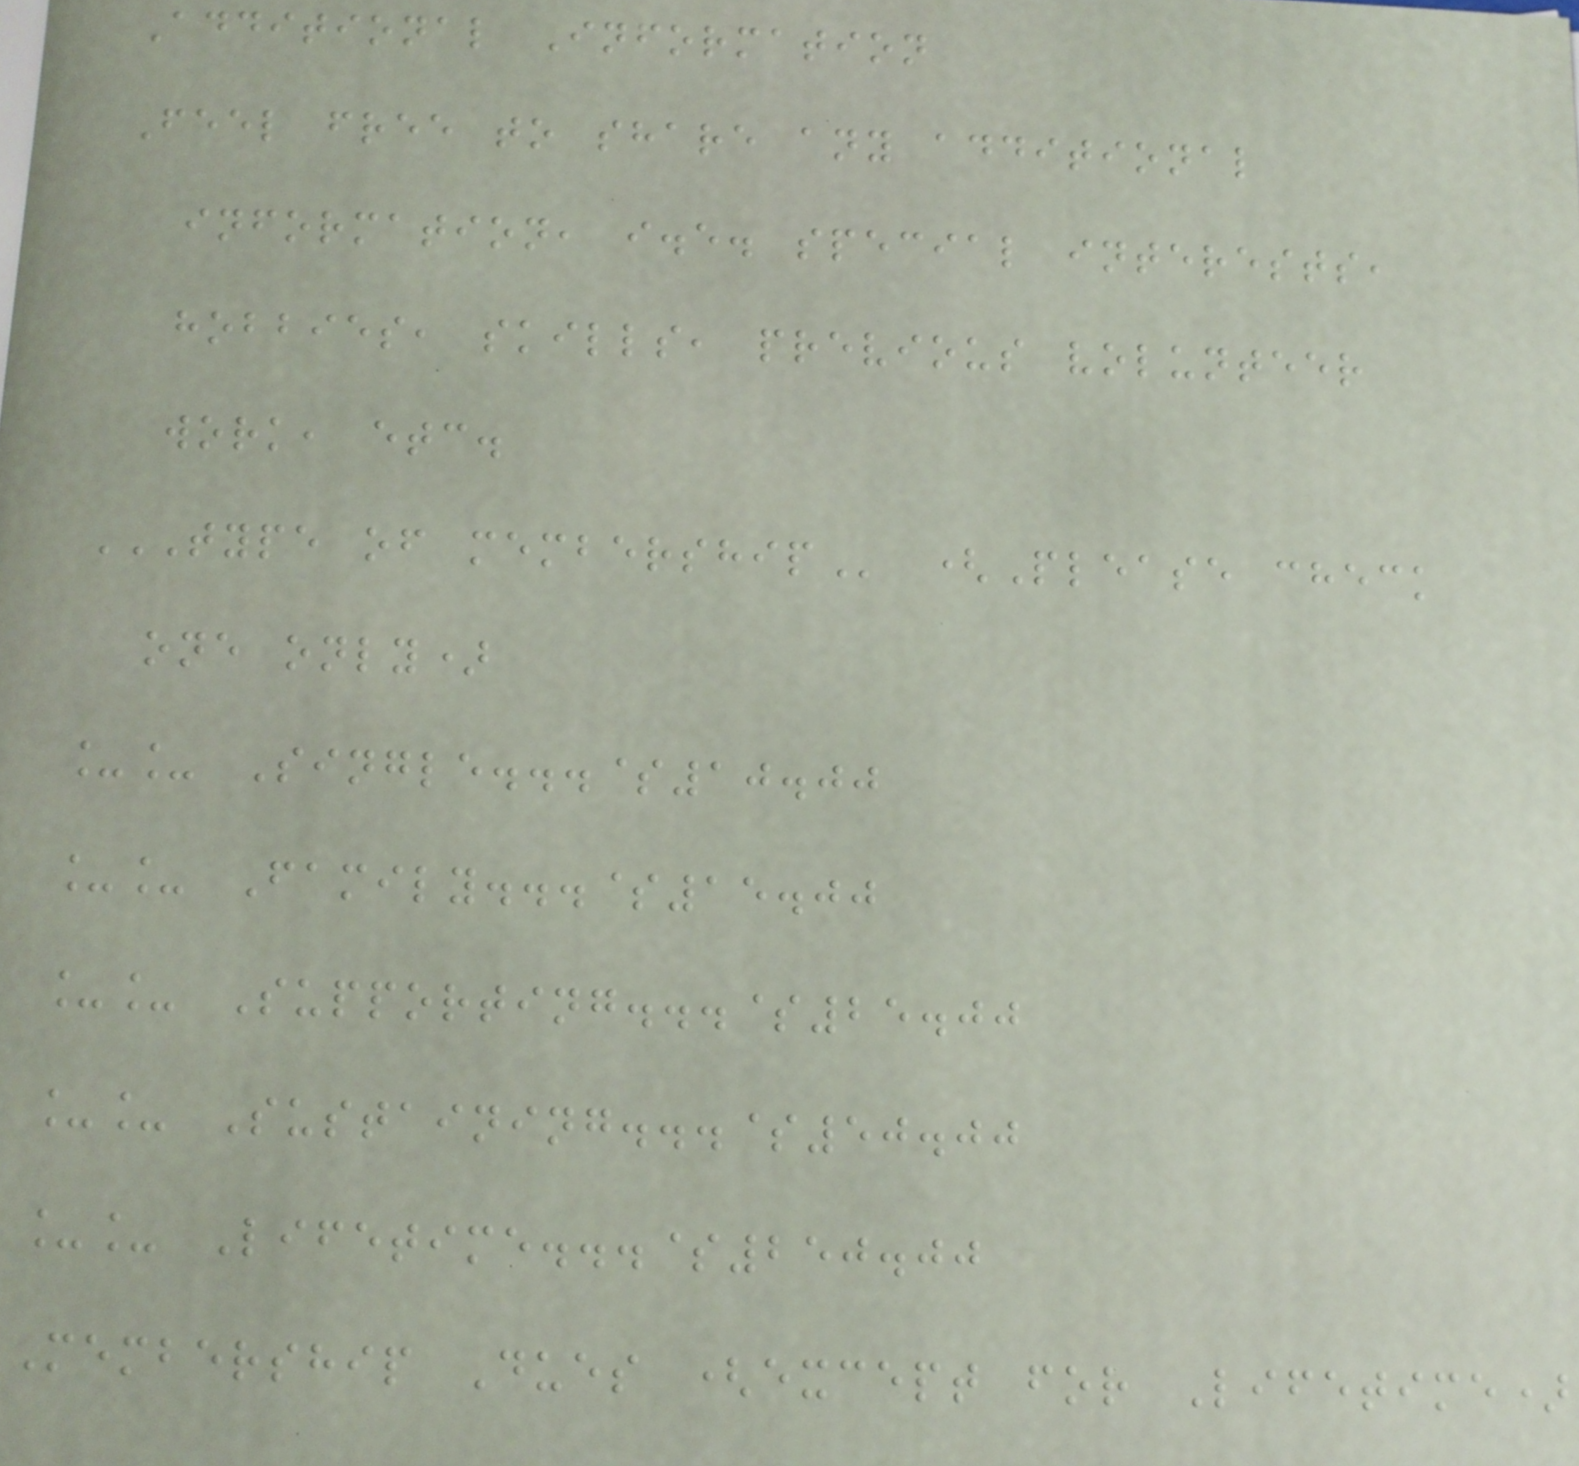Additional Information
Feel free to share any additional
information, i.e. special interests,
hobbies, skills, previous volunteer
work, etc.
TYPE OF MEMBERSHIP (Please check
one only)
__ Single...$10.00
__ Family...$15.00
__ Supporting...$25.00
__ Sustaining...$50.00
__ Lifetime...$250.00
Membership Dues (except for Lifetime)
